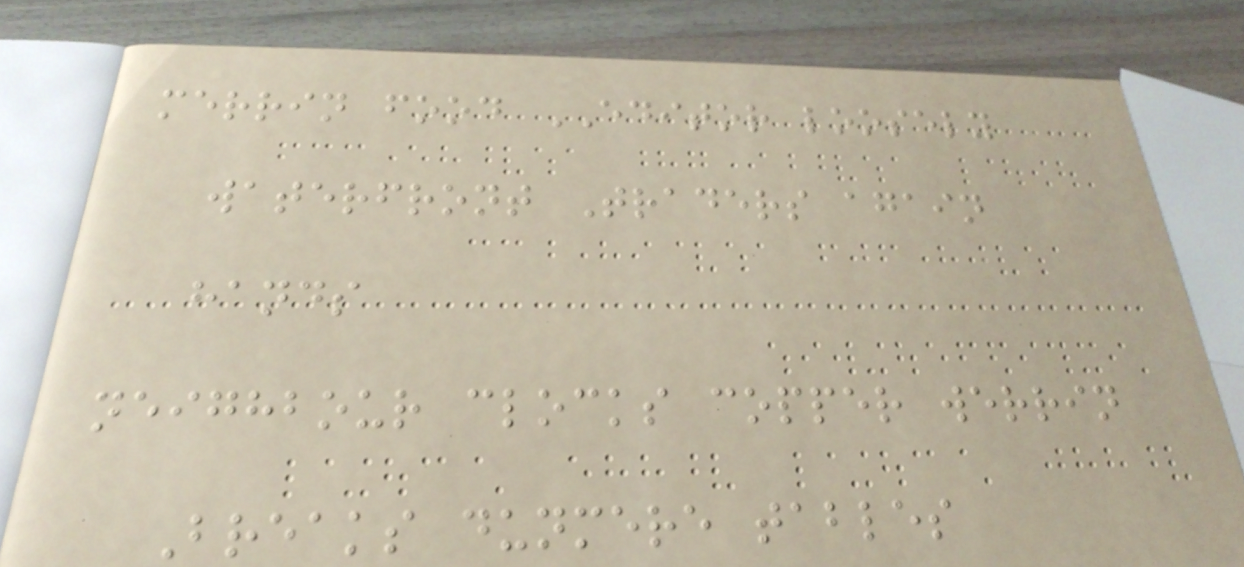merrin food EDITOR loosely
waterfront Traders again
hands
neighbour clocks copper werrin
Breaks dunmere tables
